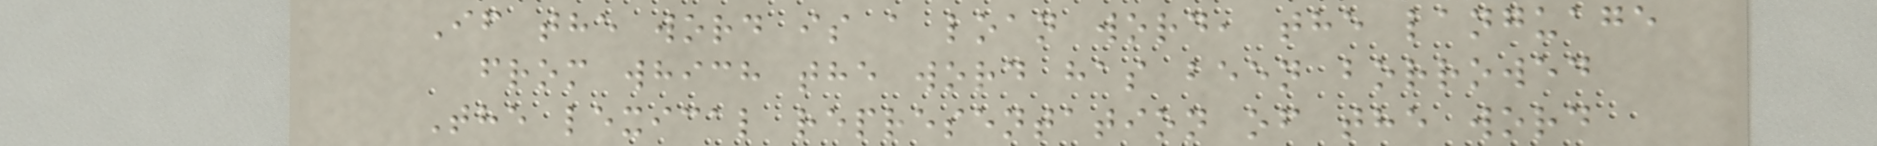If the word is a loan word, the language
from which the word has been borrowed
The lexical representation of the word
